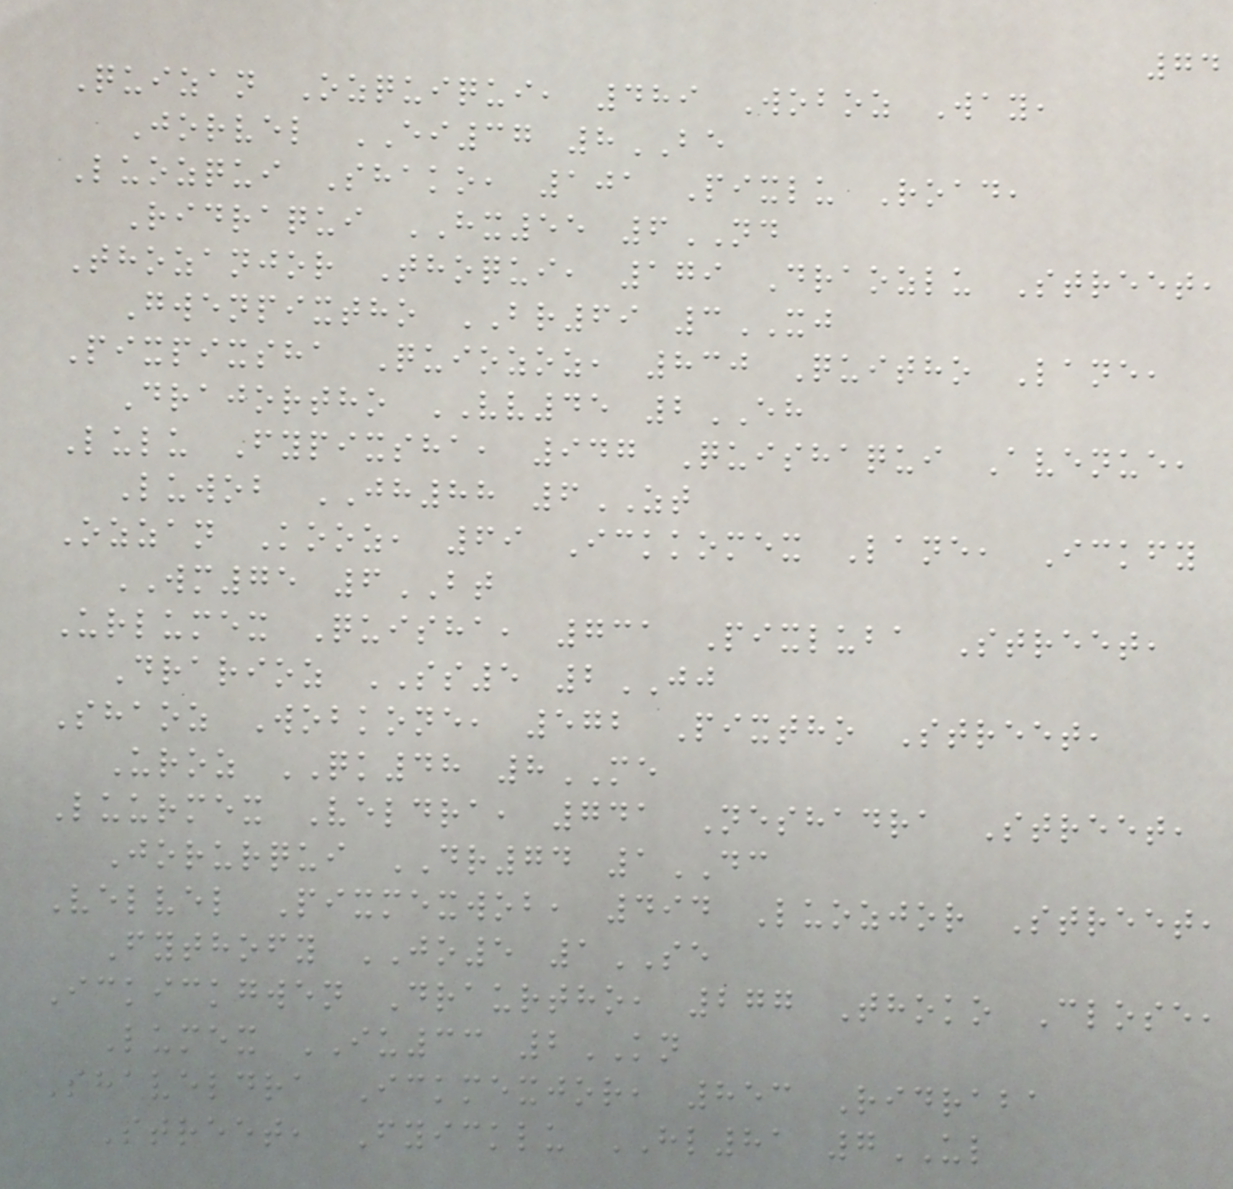74
Quizan Ozquiqui, 489 Woboz Way,
Jorvel EI37 8BE
Luozqui Shako, 101 Pixlu Road,
Ridraqui HX55 6ND
Thozanjor Thoqui, 179 Draozlu Street,
Gwenpixtho BR69 3XJ
Pixpixsha Quiozoz, 830 Quitho Lane,
Drajortho VV45 2EH
Lulu Fypixsha, 947 Quishaqui Avenue,
Luwob JH88 6ZT
Ozzan Kooz, 69 Ickkomex Lane, Ickfy
WM75 6BT
Urlumex Quisha, 731 Pixluba Street,
Drarioz SS5 2JJ
Shaoz Wobkone, 572 Pixtho Street,
Uroz QK48 8ME
Luurmex Veldra, 741 Neshadra Street,
Jorurqui DR74 1DC
Velvel Pixmexwob, 494 Luozjor Street,
Fythofy JO5 1SE
Ickickgwen Draurtho, 277 Thoko Close,
Lumex IU33 2KN
Shaveldra Ickmexjor, 853 Ridraba
Street, Fyicklu HL81 7UL
